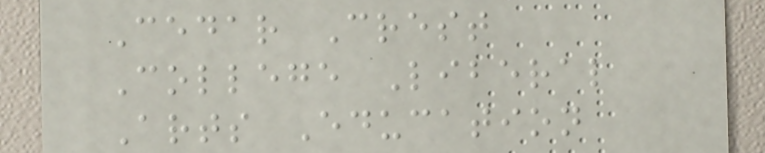Cedar Crest
College Liberal
Arts Education
